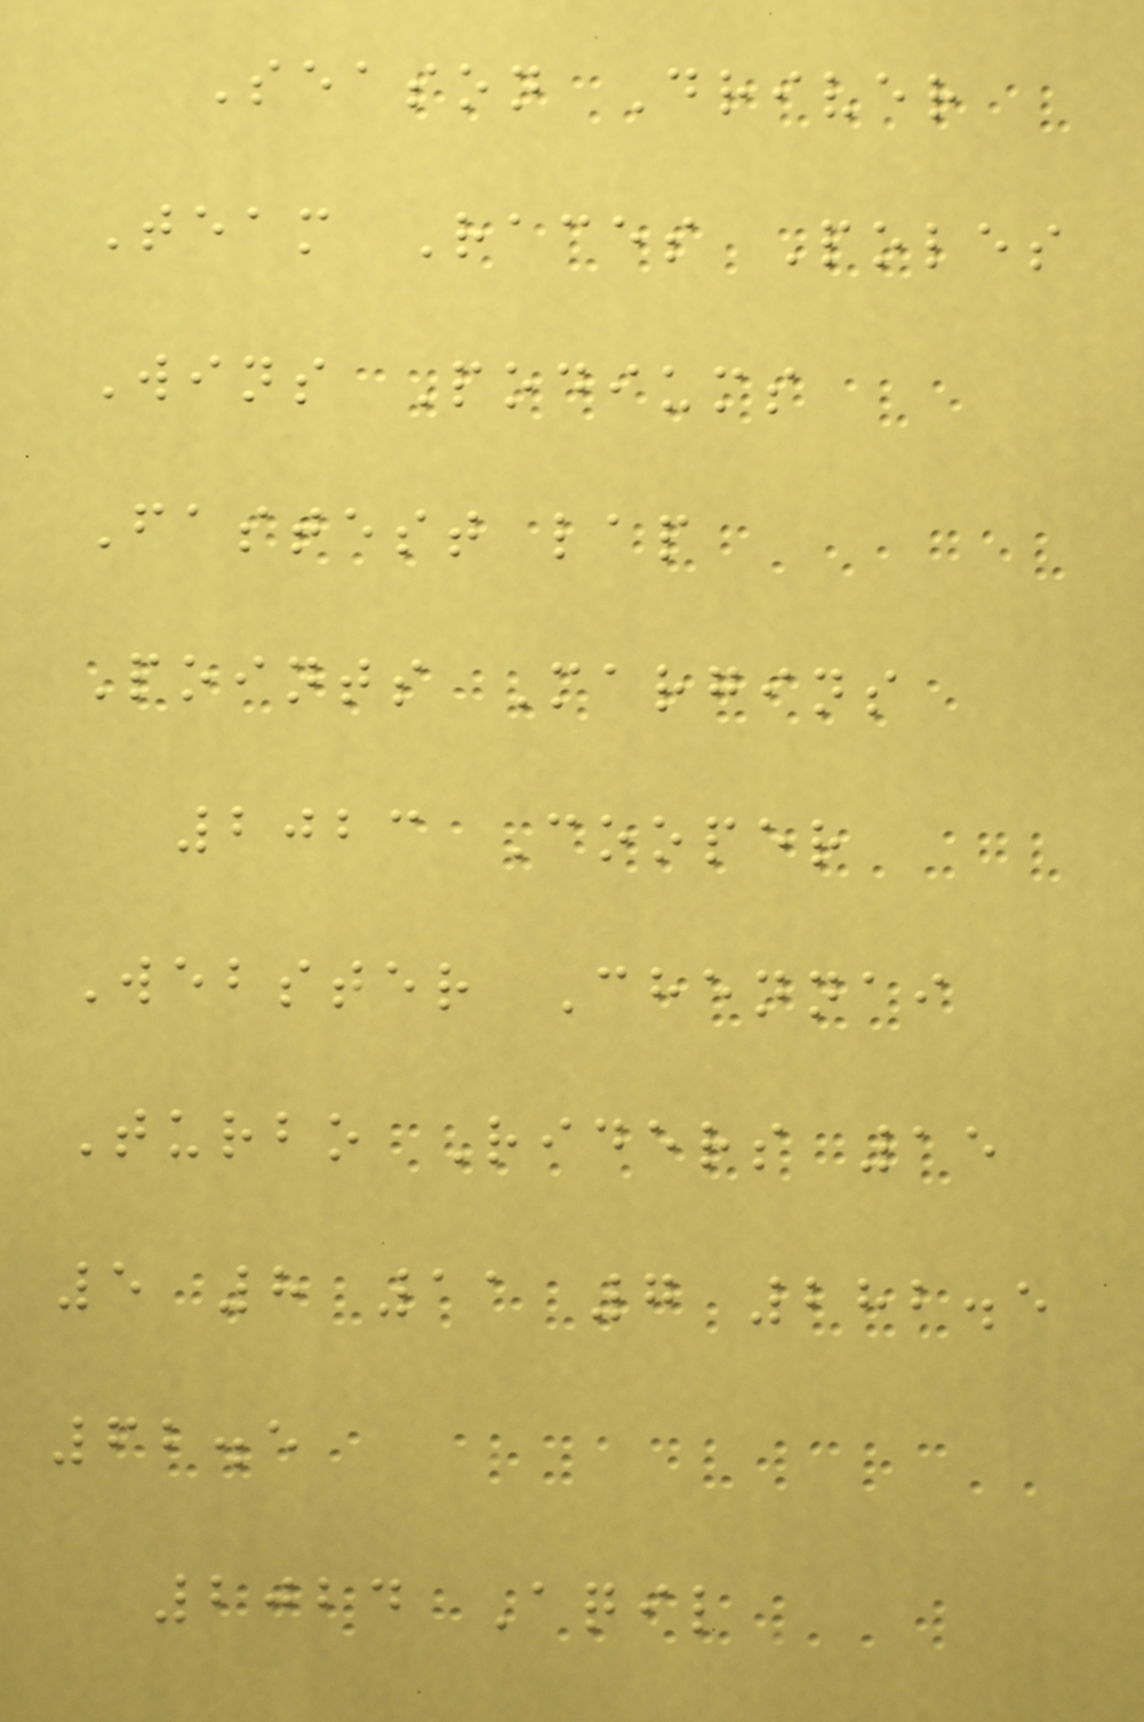Season Driver
Team Races Poles
Wins Podiums
Fastest lap
Points Margins
2023 Cooper
Webster Chennai
Turbo Riders 15
5 8 11 7 282.5
62.5
2024 Aqil
